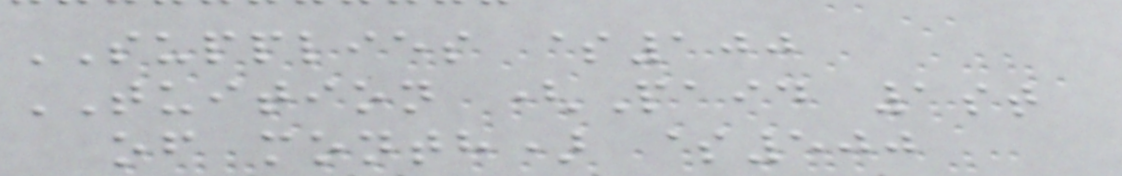SUPPLIES $100
TUITION (Paid 1st
of month) $500
